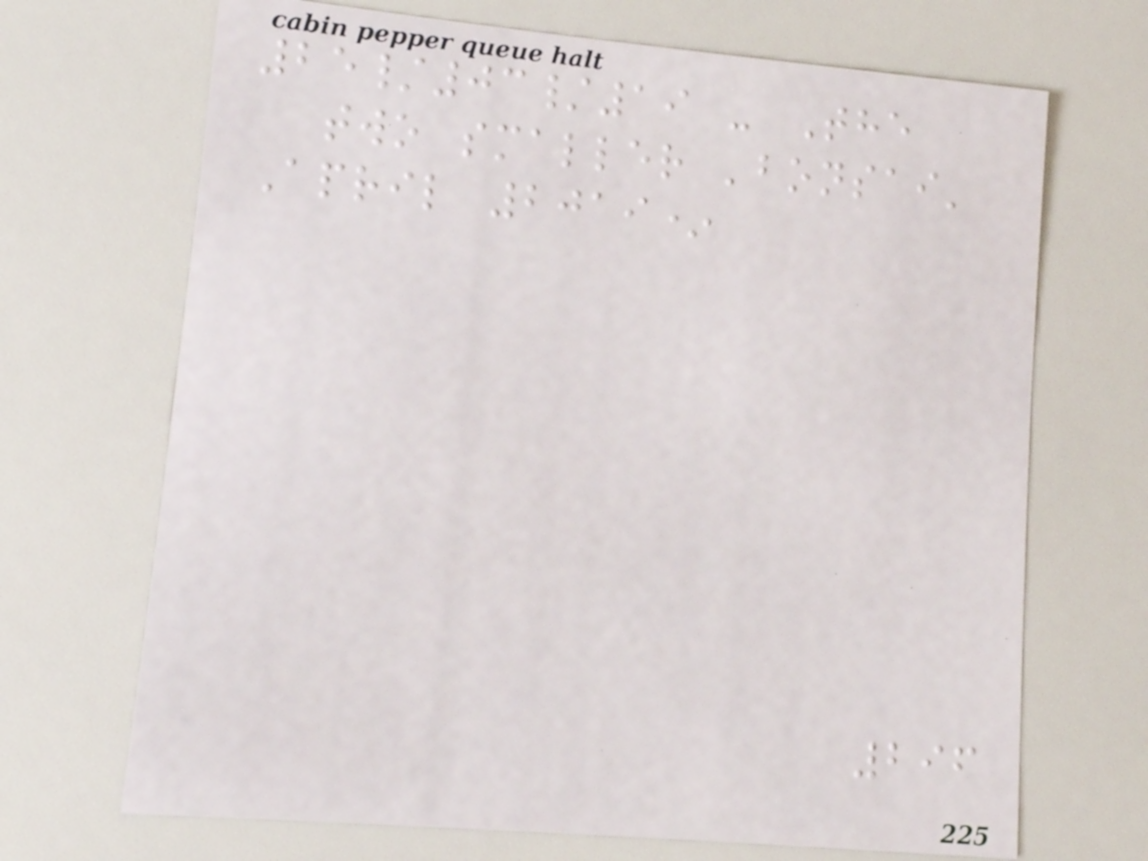25/03/19 - The
two smaller 'bonsai'
April 2019*
296
